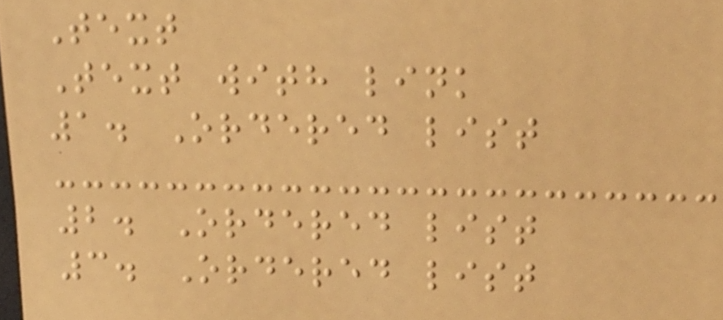Text
Text with link
1. Ordered list
2. Ordered list
3. Ordered list
